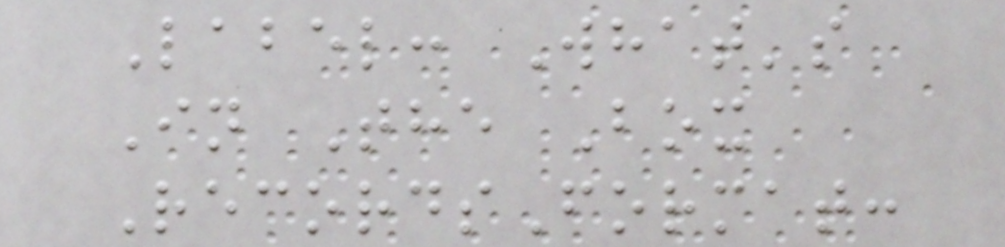Label: What's
In The Box
RecordsFormat:
